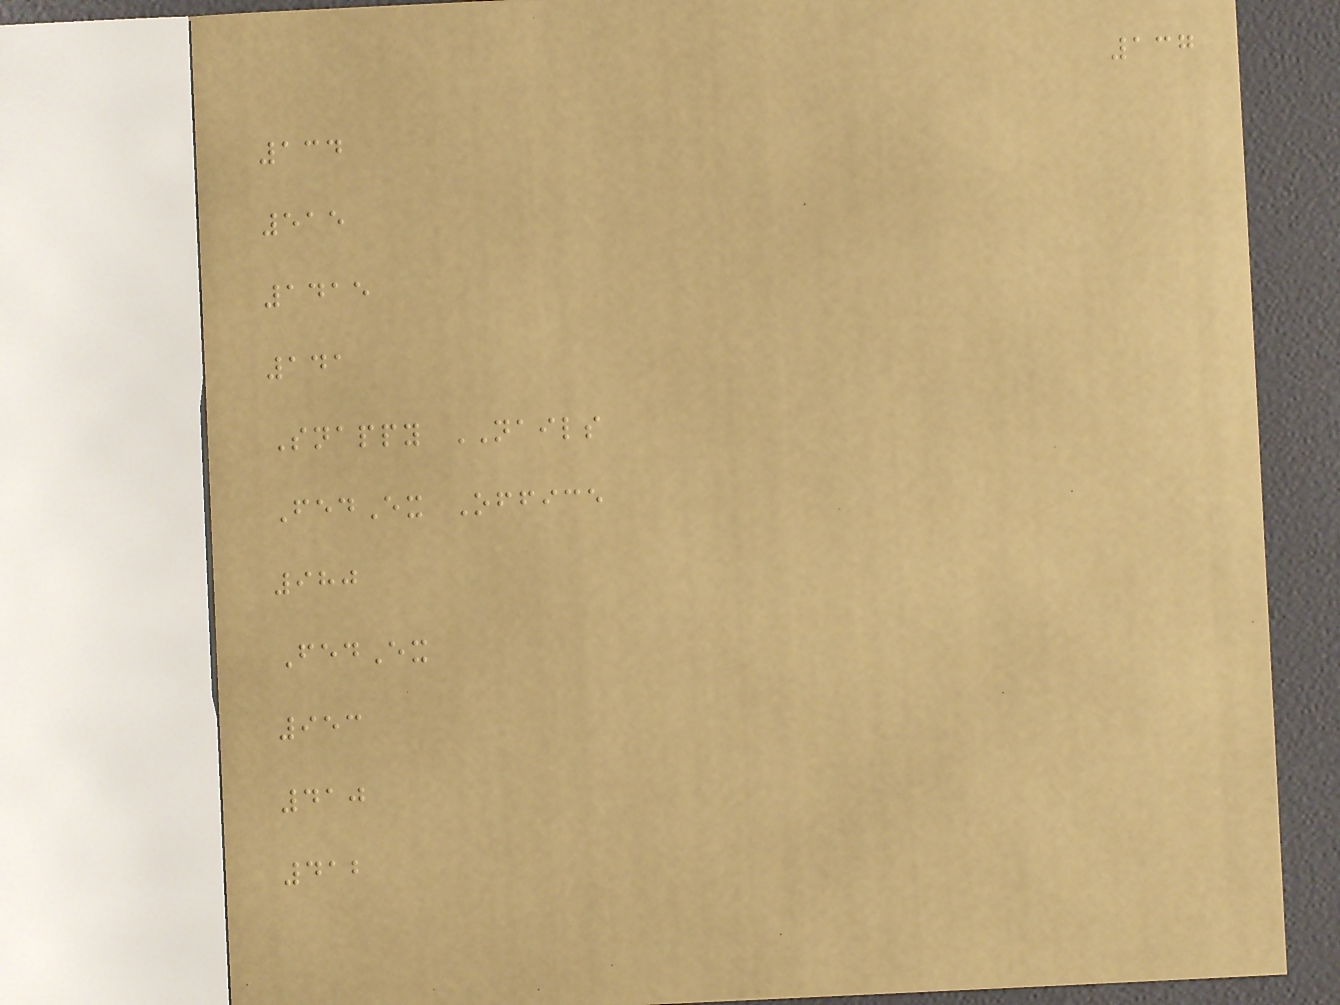137
134
515
1415
141
Snappy NAILS
FedEx Office
980
FedEx
953
410
412
